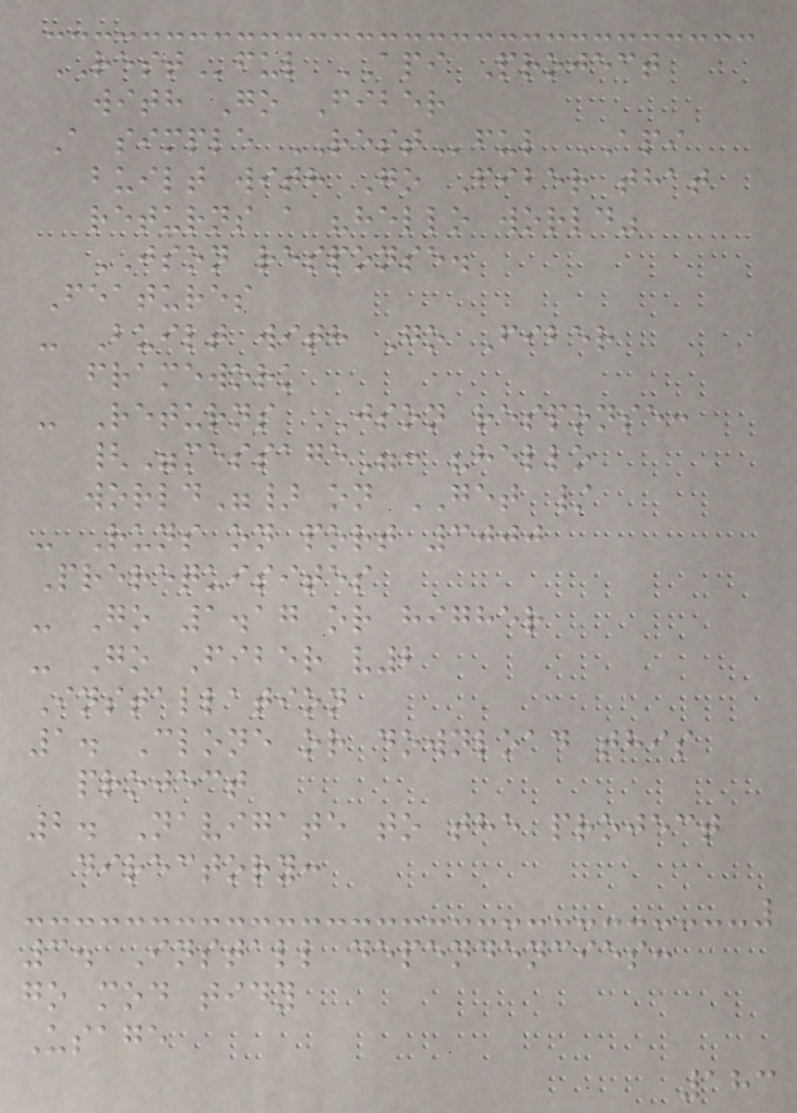RESTful API Project
with Go Fiber
A simple RESTful API
built with Go Fiber that
returns a "hello world"
JSON response.
Features
- Built with Go Fiber
framework
- Returns JSON response:
{"message": "hello
world"} on GET /
- Runs on port 3000
Prerequisites
- Go 1.17 or higher
- Go Fiber v2
Installation
1. Clone or download this
project
2. Navigate to the project
directory:
3. Install dependencies:
go mod tidy
Usage
183
